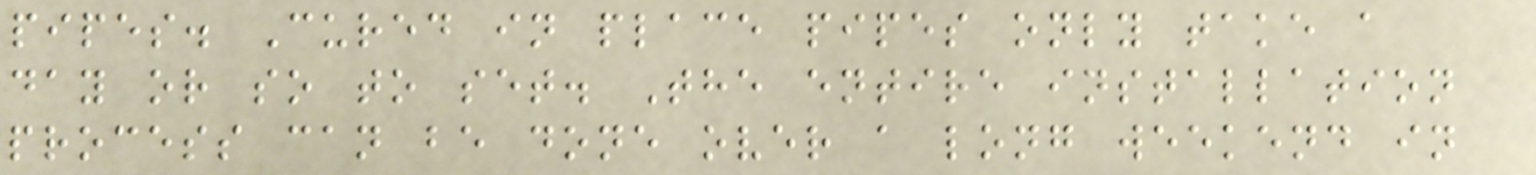pipes. Cured in place pipes only take a
day or so to set. The entire installation
process can be done over a long weekend in
